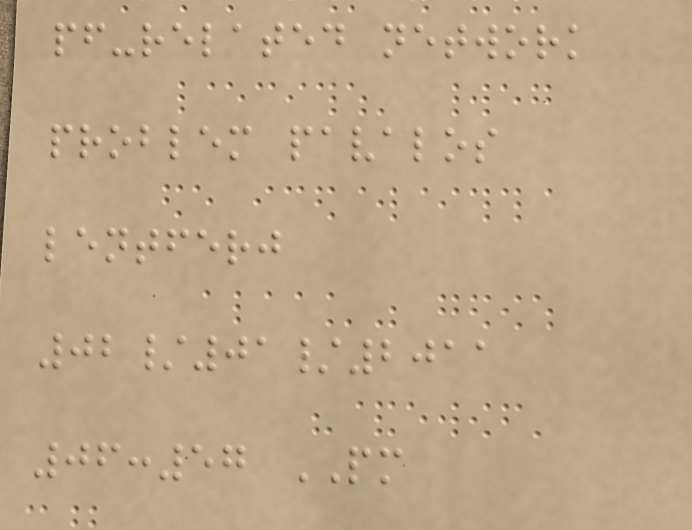pf-related network
problem pavalos
lentferj
02/01/2011
06:57 PM
